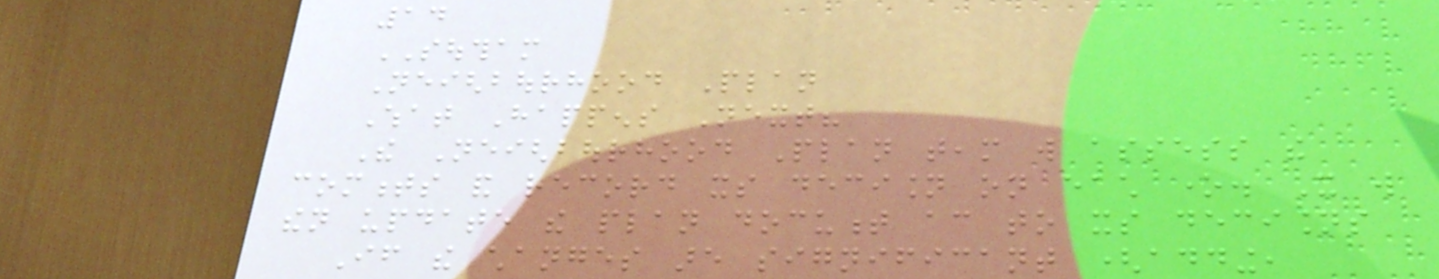14
SOUTHAM
Neighbourhood Plan
What Happens Next?
The Neighbourhood Plan team will assess the
comments and record its decision on each one. It will
then update the plan document according to its decisions
If the changes are significant (adding,
